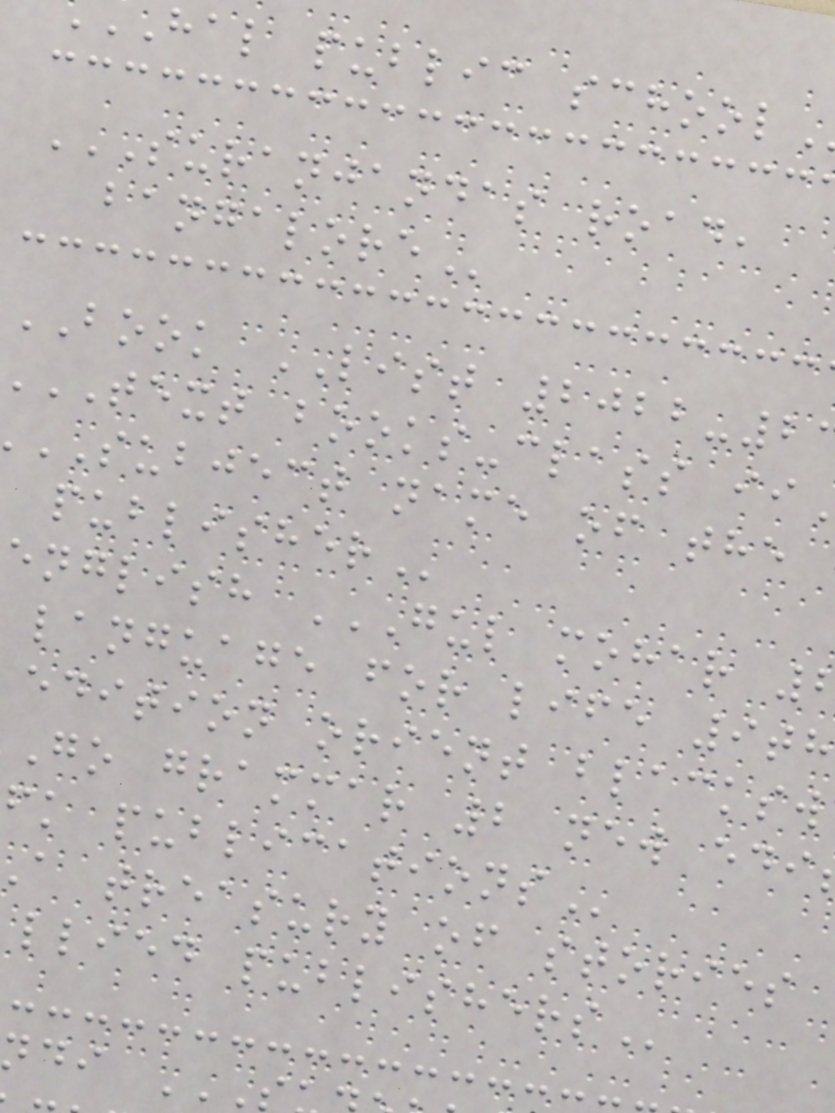hal public
SURANJANDAS ROAD,
BOOK LIST 2022-2
TEXT books-class
SUBJECT name of the
language for life 9th
edition orient
go grammar 2 new
a treasury of stories
llied
